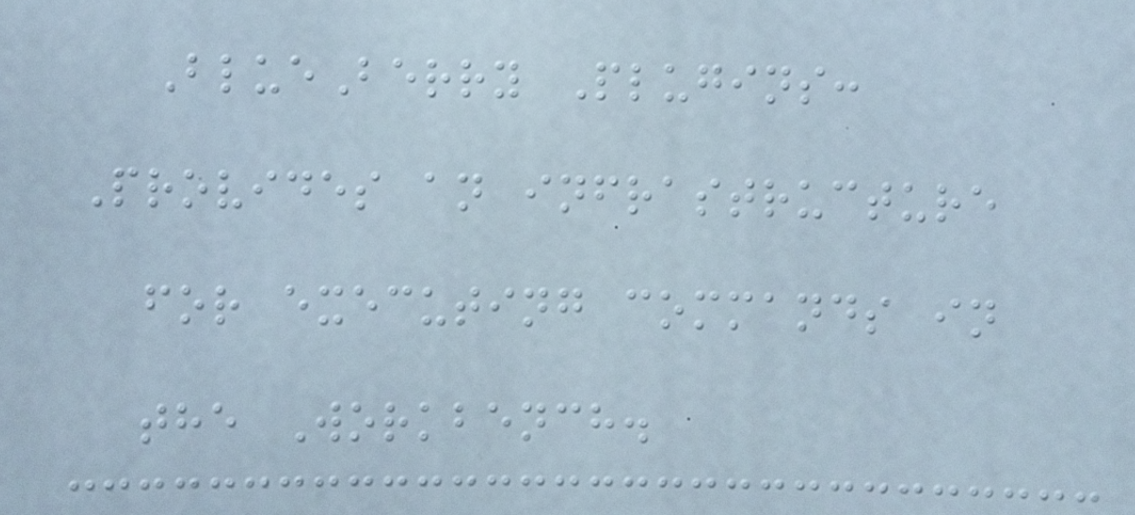BlueBerry Plugins:
Provides an infrastructure
for executing commands in
the Workbench.
